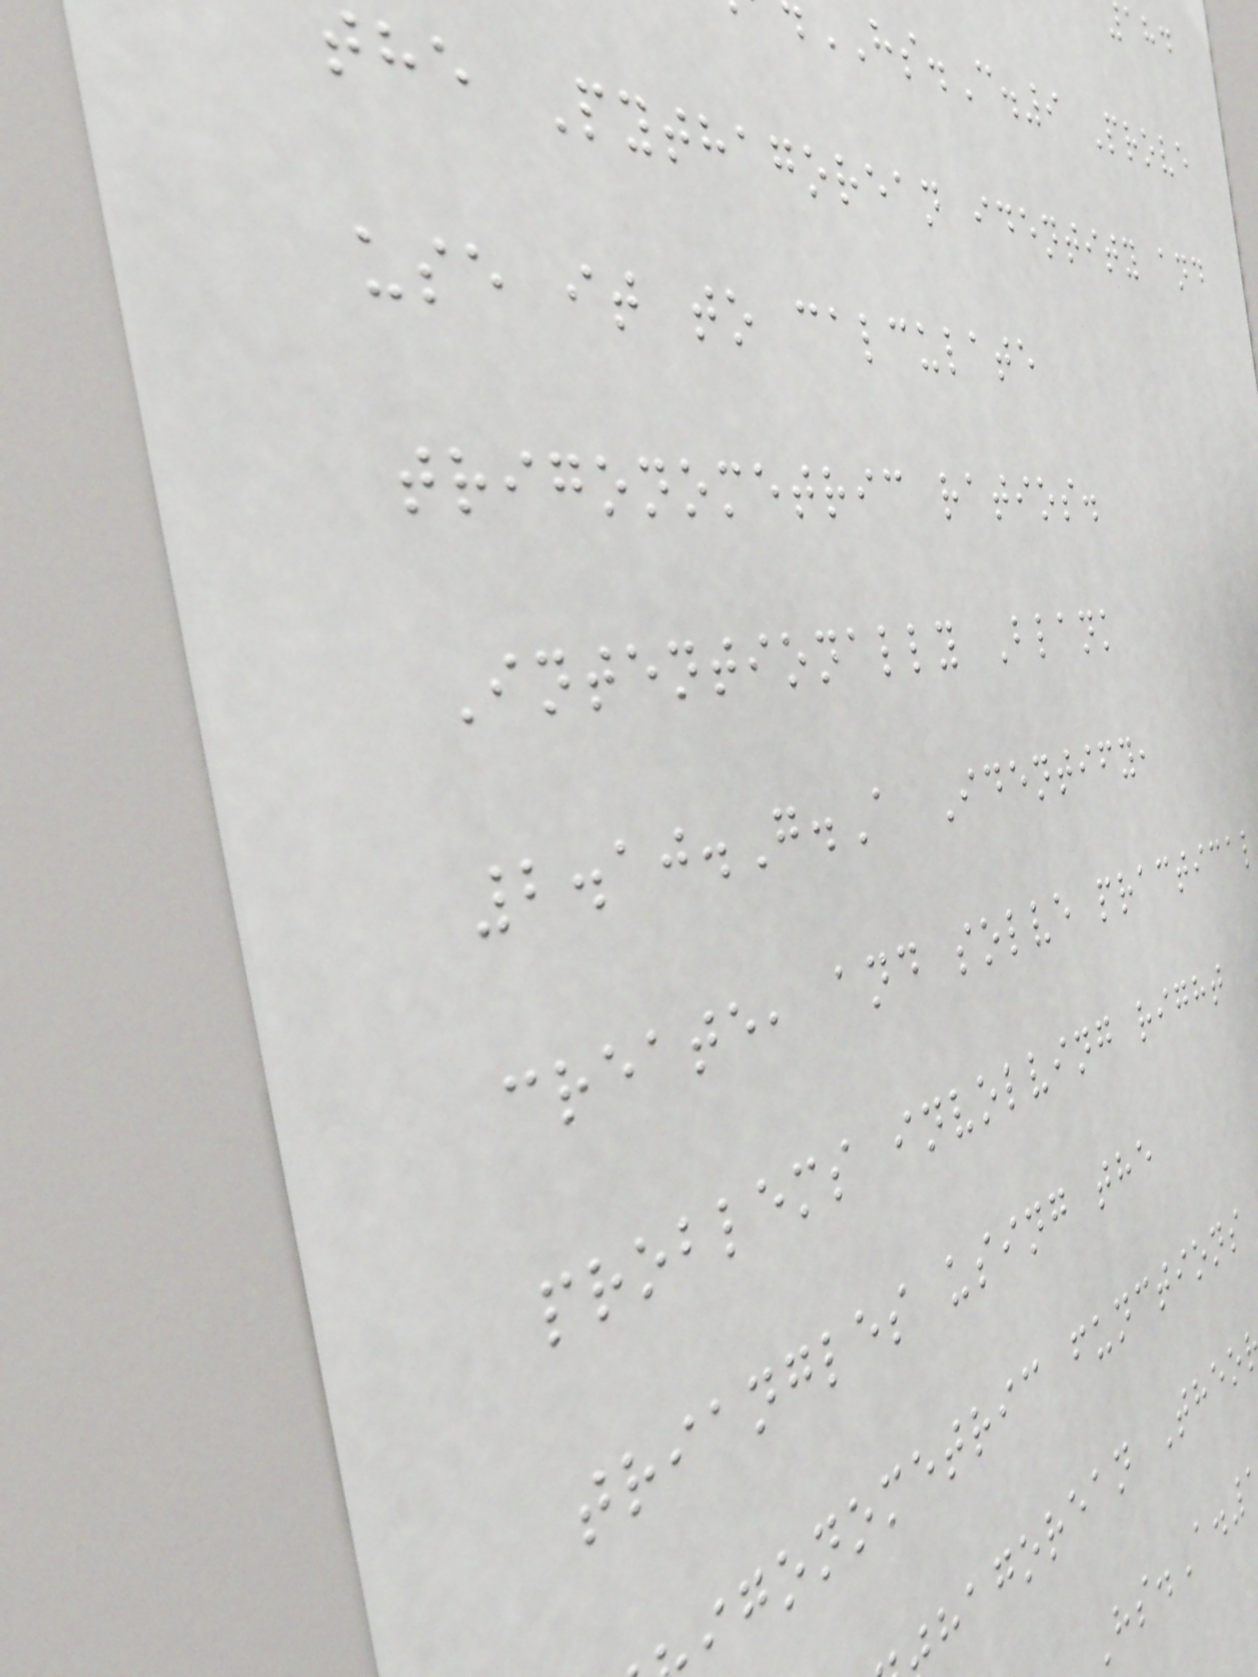.C.9 Prove
the Pythagorean identity and
use it to calculate
trigonometric ratios.
Intentionally Blank
2.10.G.A Identify,
create, and solve practical
problems involving right
triangles using the
igonometric functions
hagorean Theo
